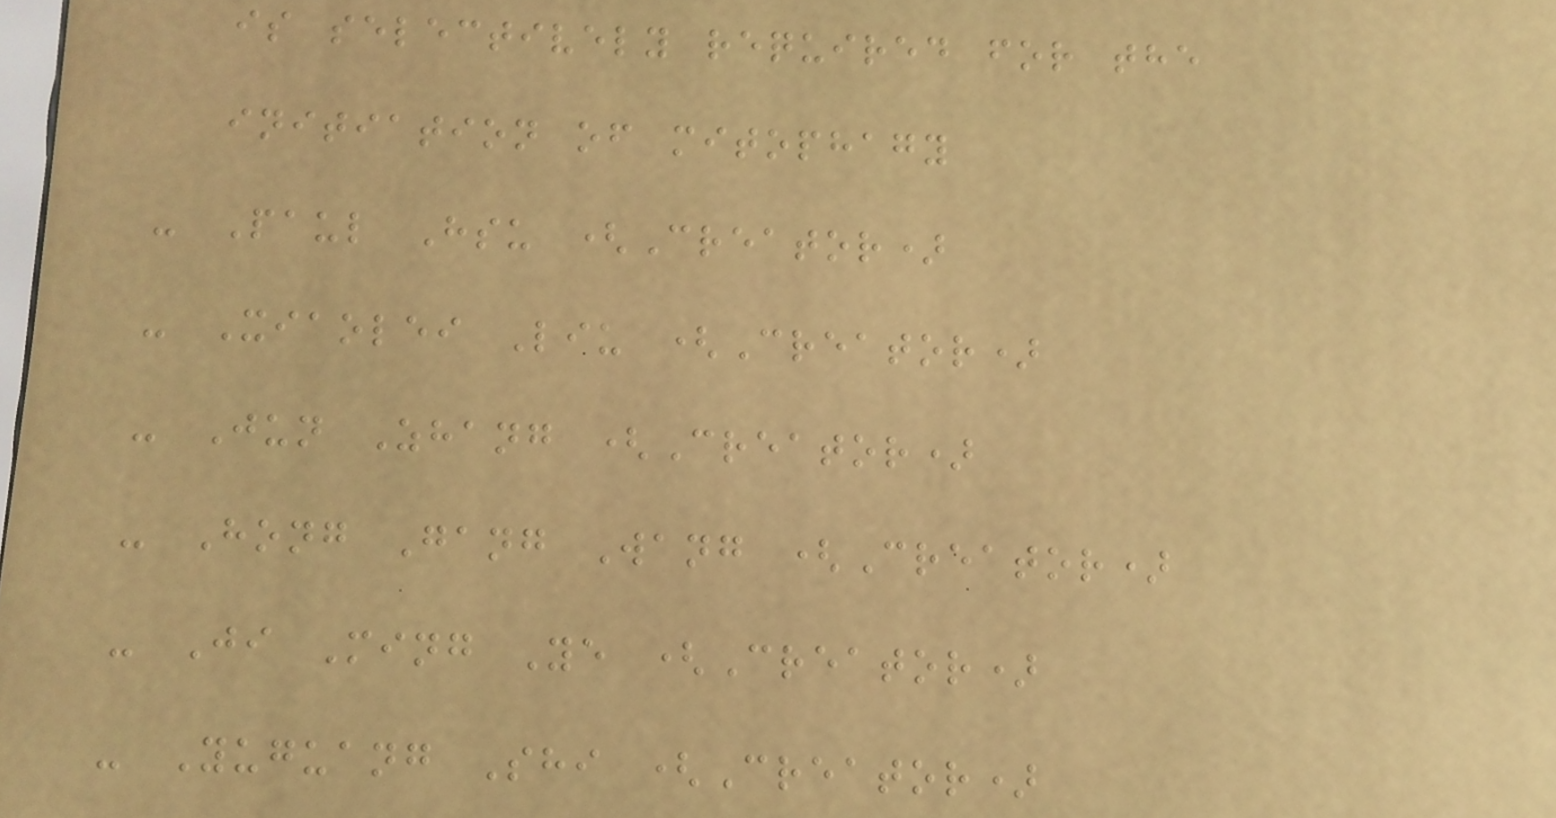is selectively required for the
initiation of mitophagy
- Paul Hsu (Creator)
- Xiaolei Liu (Creator)
- Jun Zhang (Creator)
- Hong Gang Wang (Creator)
- Ji Ming Ye (Creator)
- Yuguang Shi (Creator)
